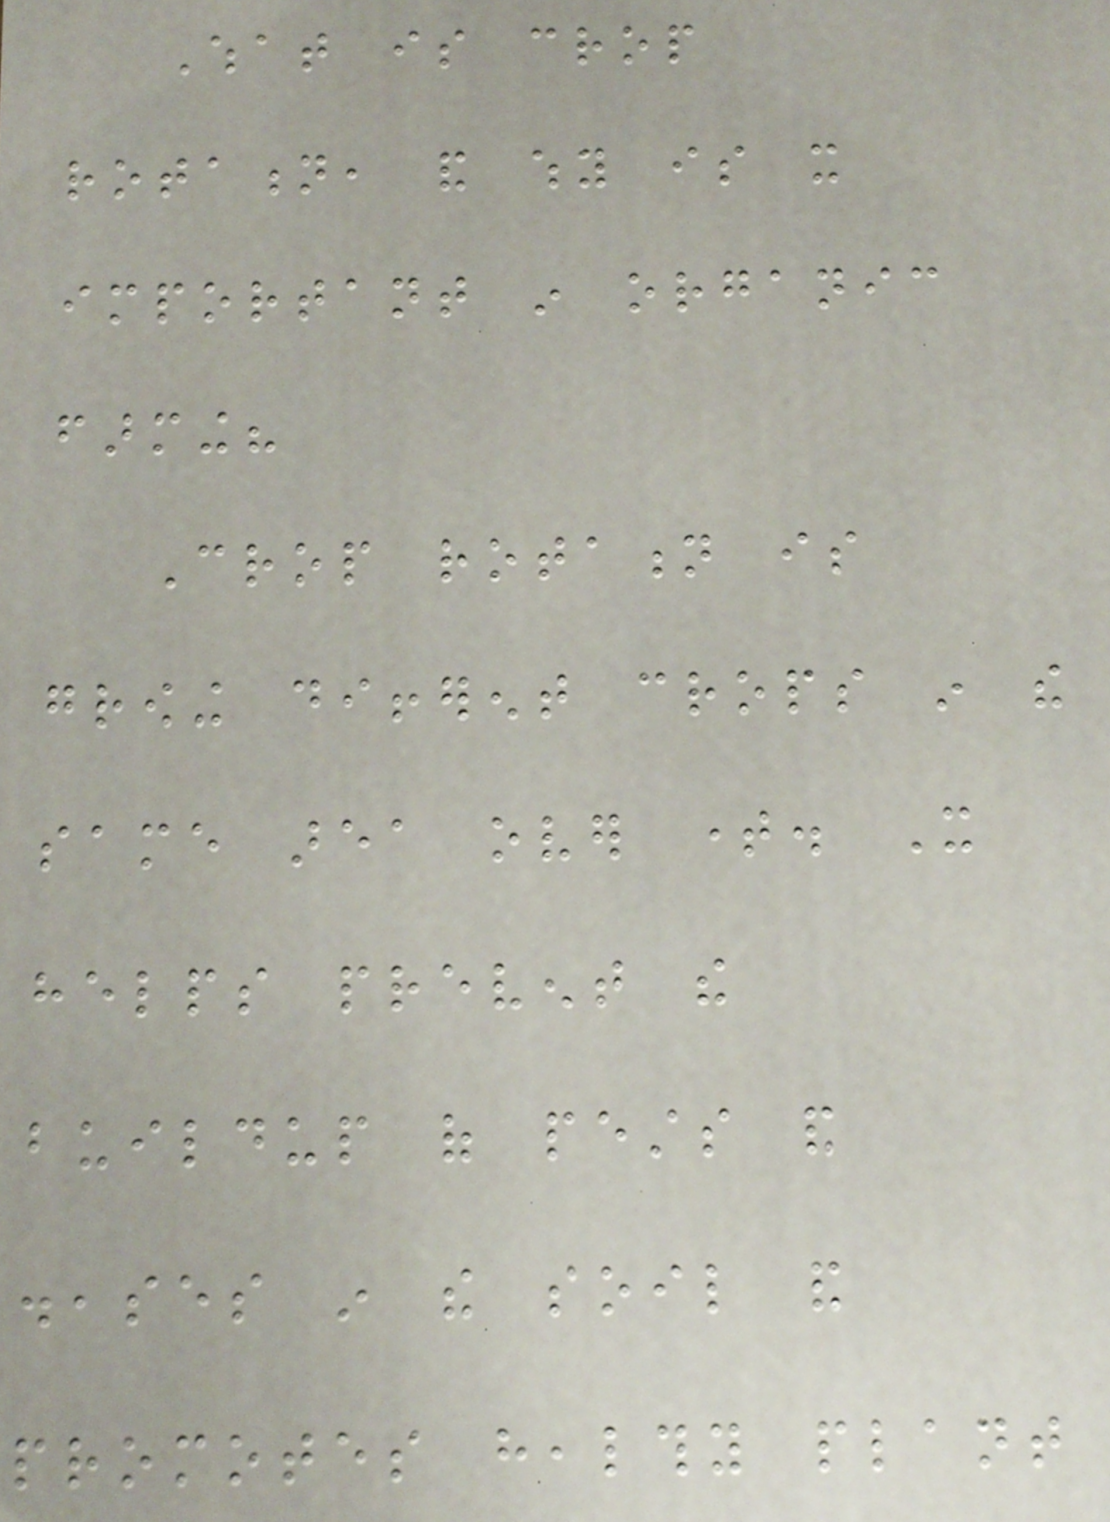What is crop
rotation, and why is it
important in organic
farming?
Crop rotation is
growing different crops in the
same area over time. It
helps prevent the
buildup of pests and
diseases in the soil and
promotes healthy plant
